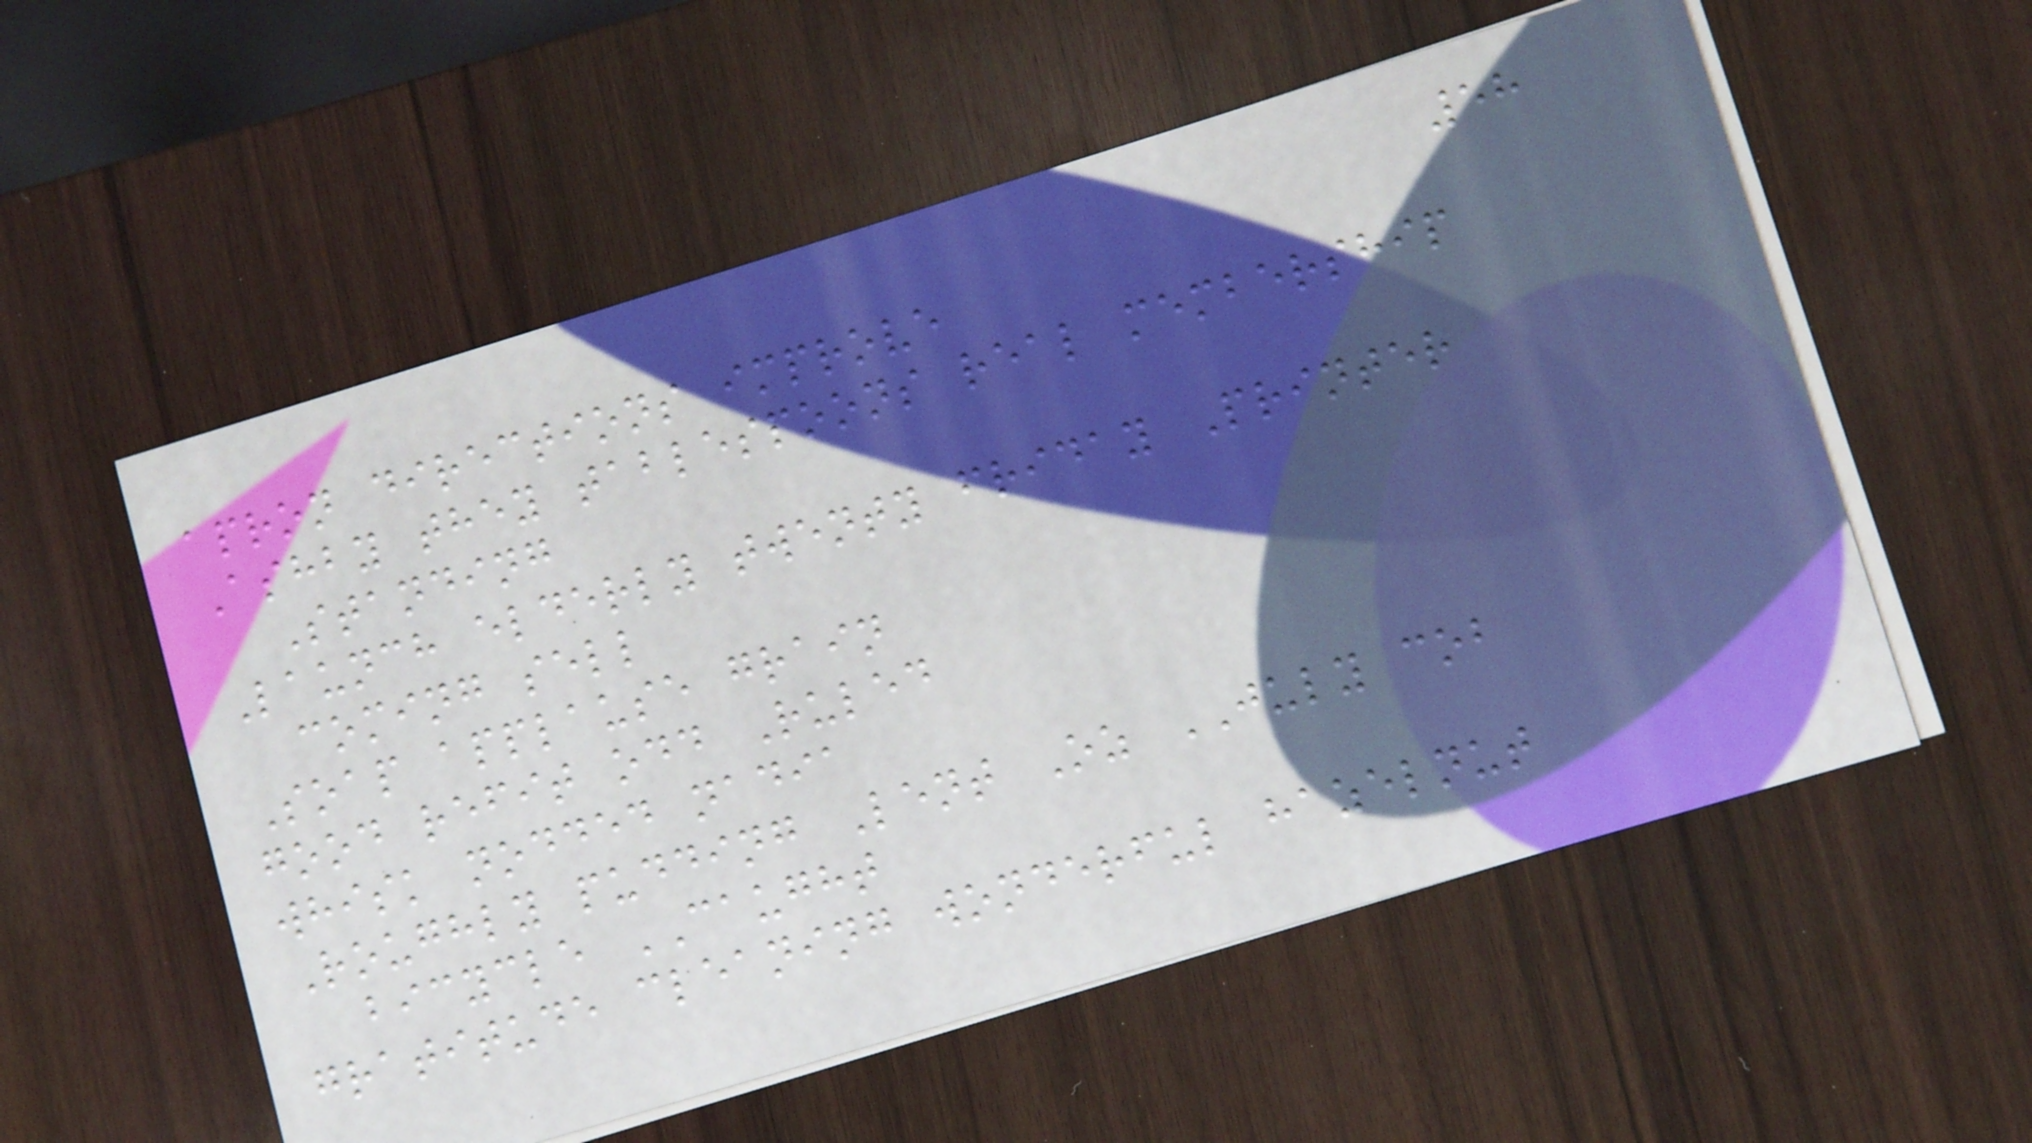58
apron directions improve
Ashby they tablespoons real membership
Standing
Launch elderly twenty friday Printer
coming sell
Soap applause grain
good refit odd Ruled
whisk nodded nadia
Roughly pudding Lent Oz JULY cob
bicycle CAUGHT
gratitude cleaning wonderful hazelnut
